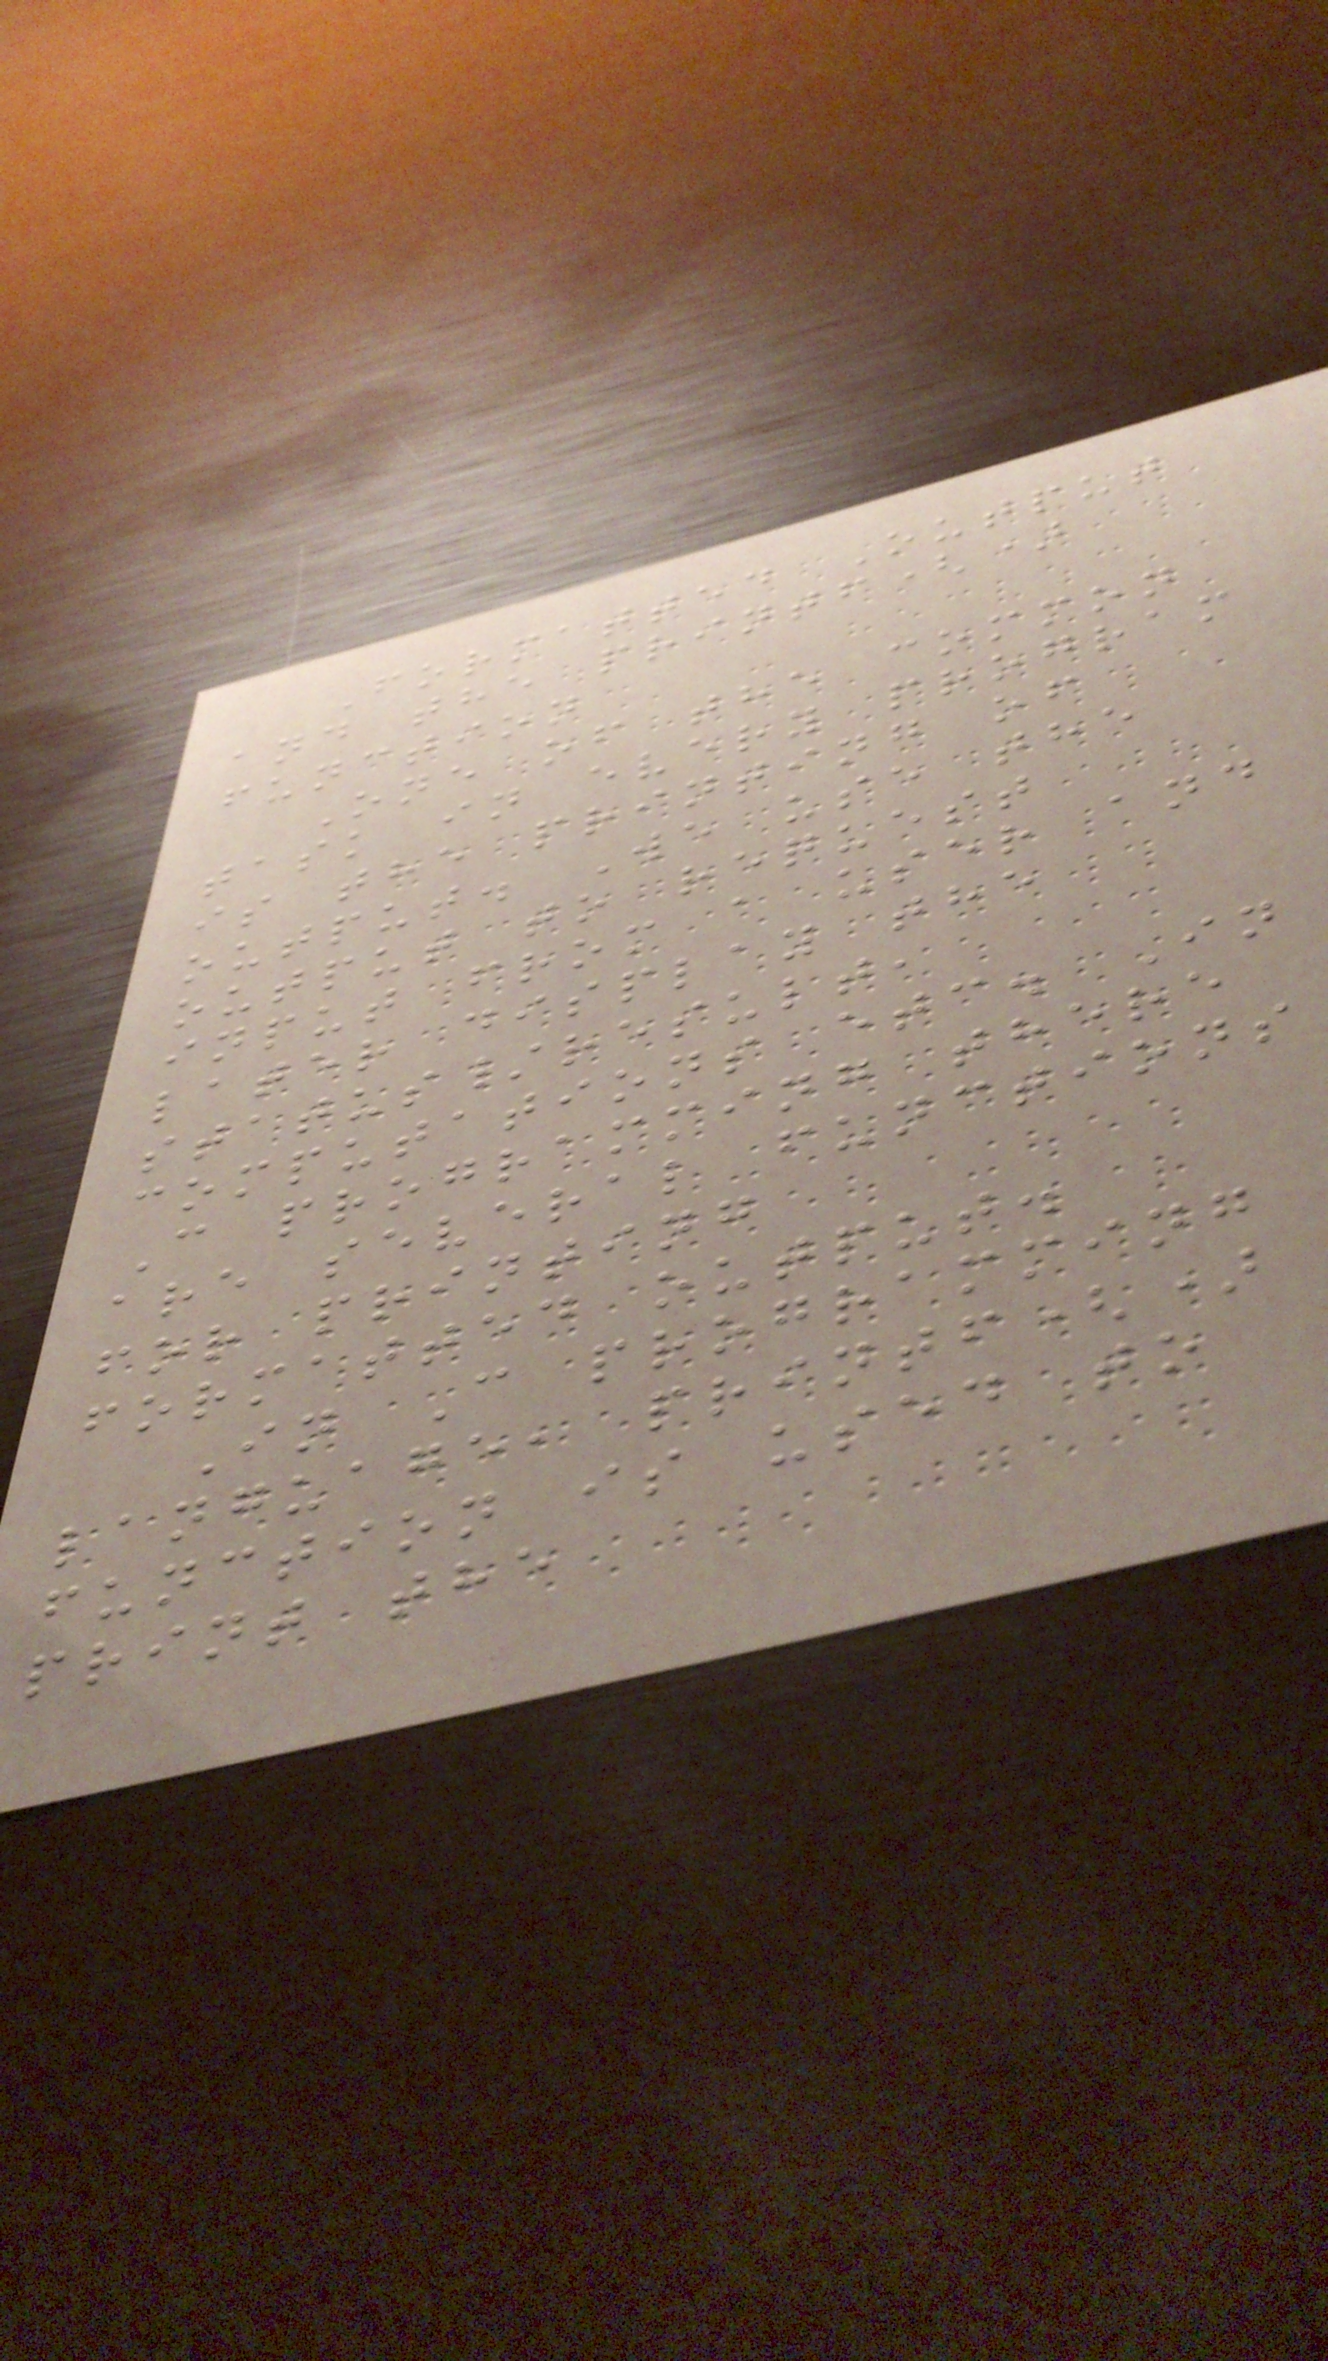Formatted Output
and the printf()
function
One of the common
task in every program
is the printing of
output. We use the
output to request
input from a user and
later display the
status/result,
computations etc. In
C programming there
are several functions
for printing
formatted output.
In C programming
language, printf()
function is used to
print the
